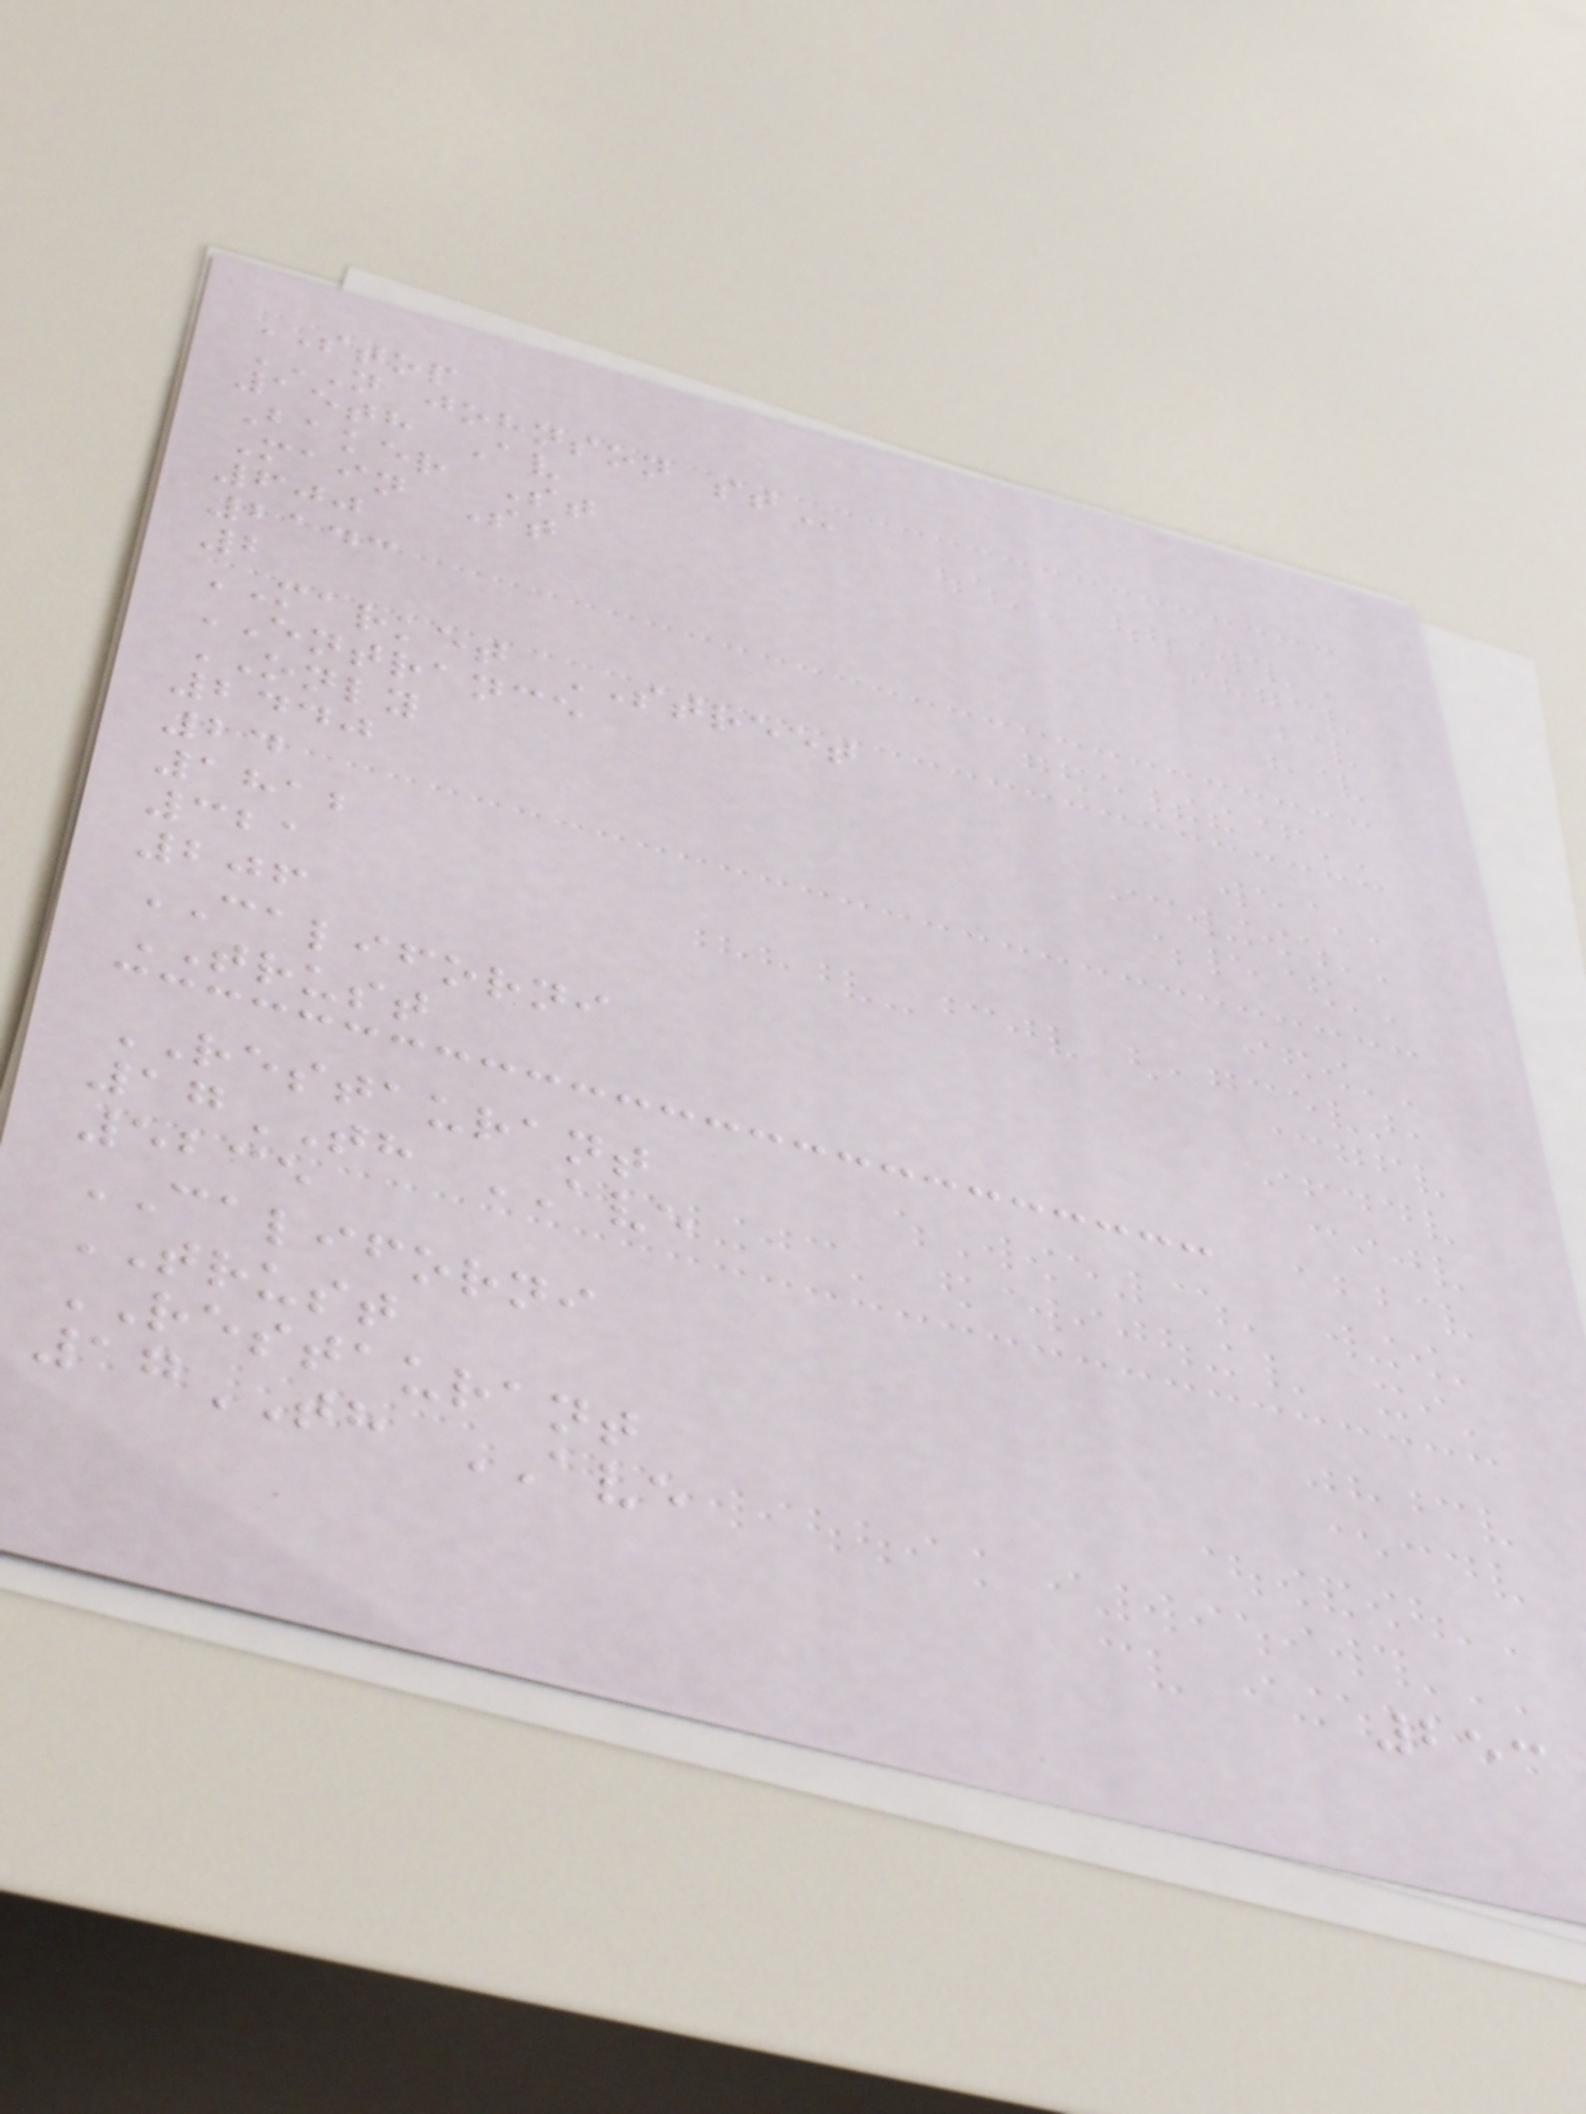STOP
N JOHNSON ST
15th Av
Baker St
Main St
600
2143
2
MARKET STREET
ENTRANCE
ONLY
2440
24
1812
321
206
CALIFORNI
TRUST
RESTAURANT
17TH AVE
5235
CALIFORNI
TRUST
RESTAURANT
17TH AVE
253
